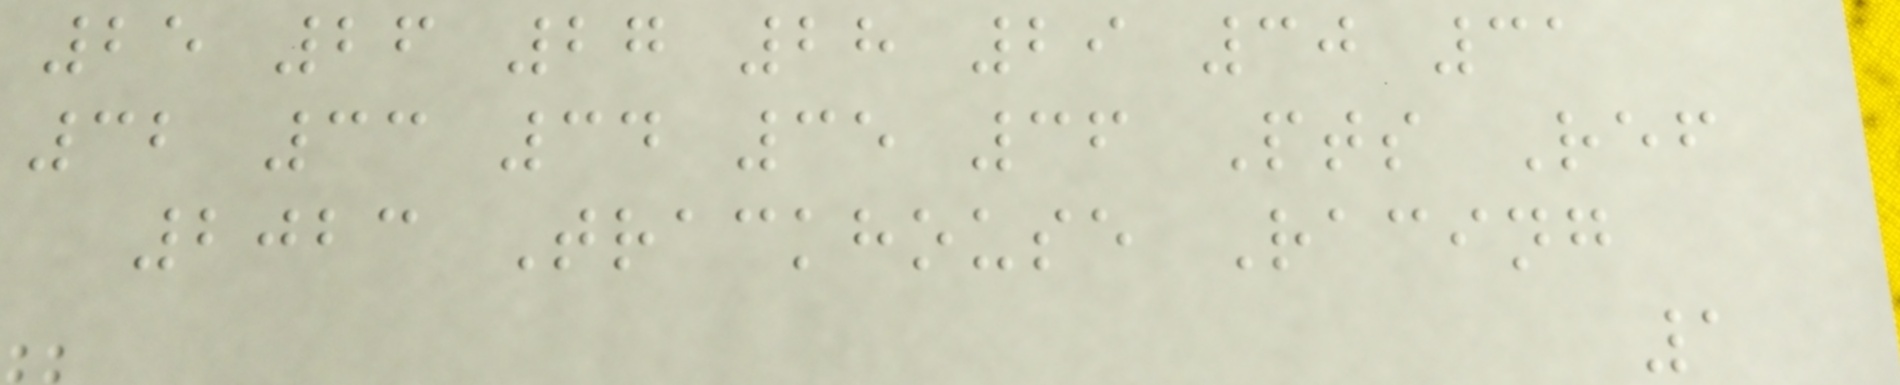25 26 27 28 29 30 31
32 33 34 35 36 Pts Ref
2023 Trackhouse Racing
1
